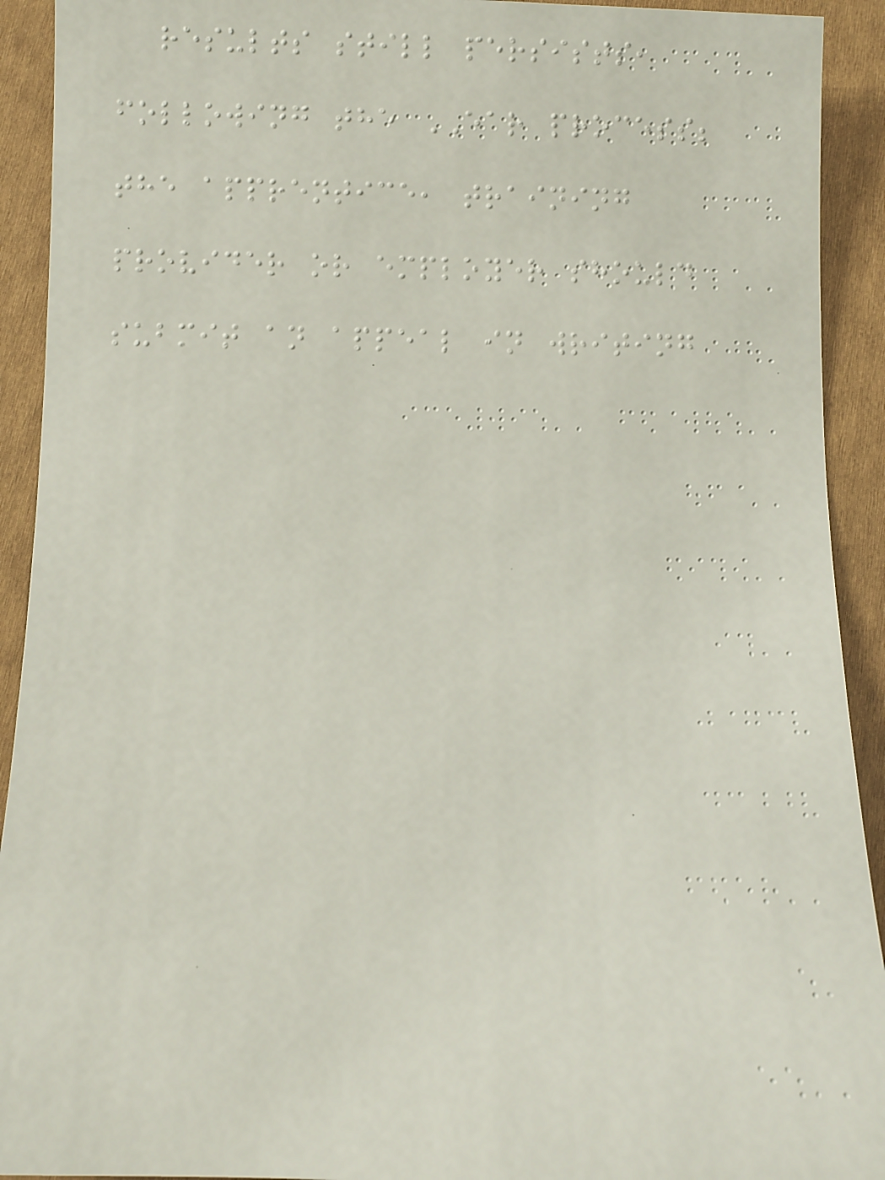results still persists,
following the EAR process;
the apprentice, training
provider or employer should
submit an appeal in writing
